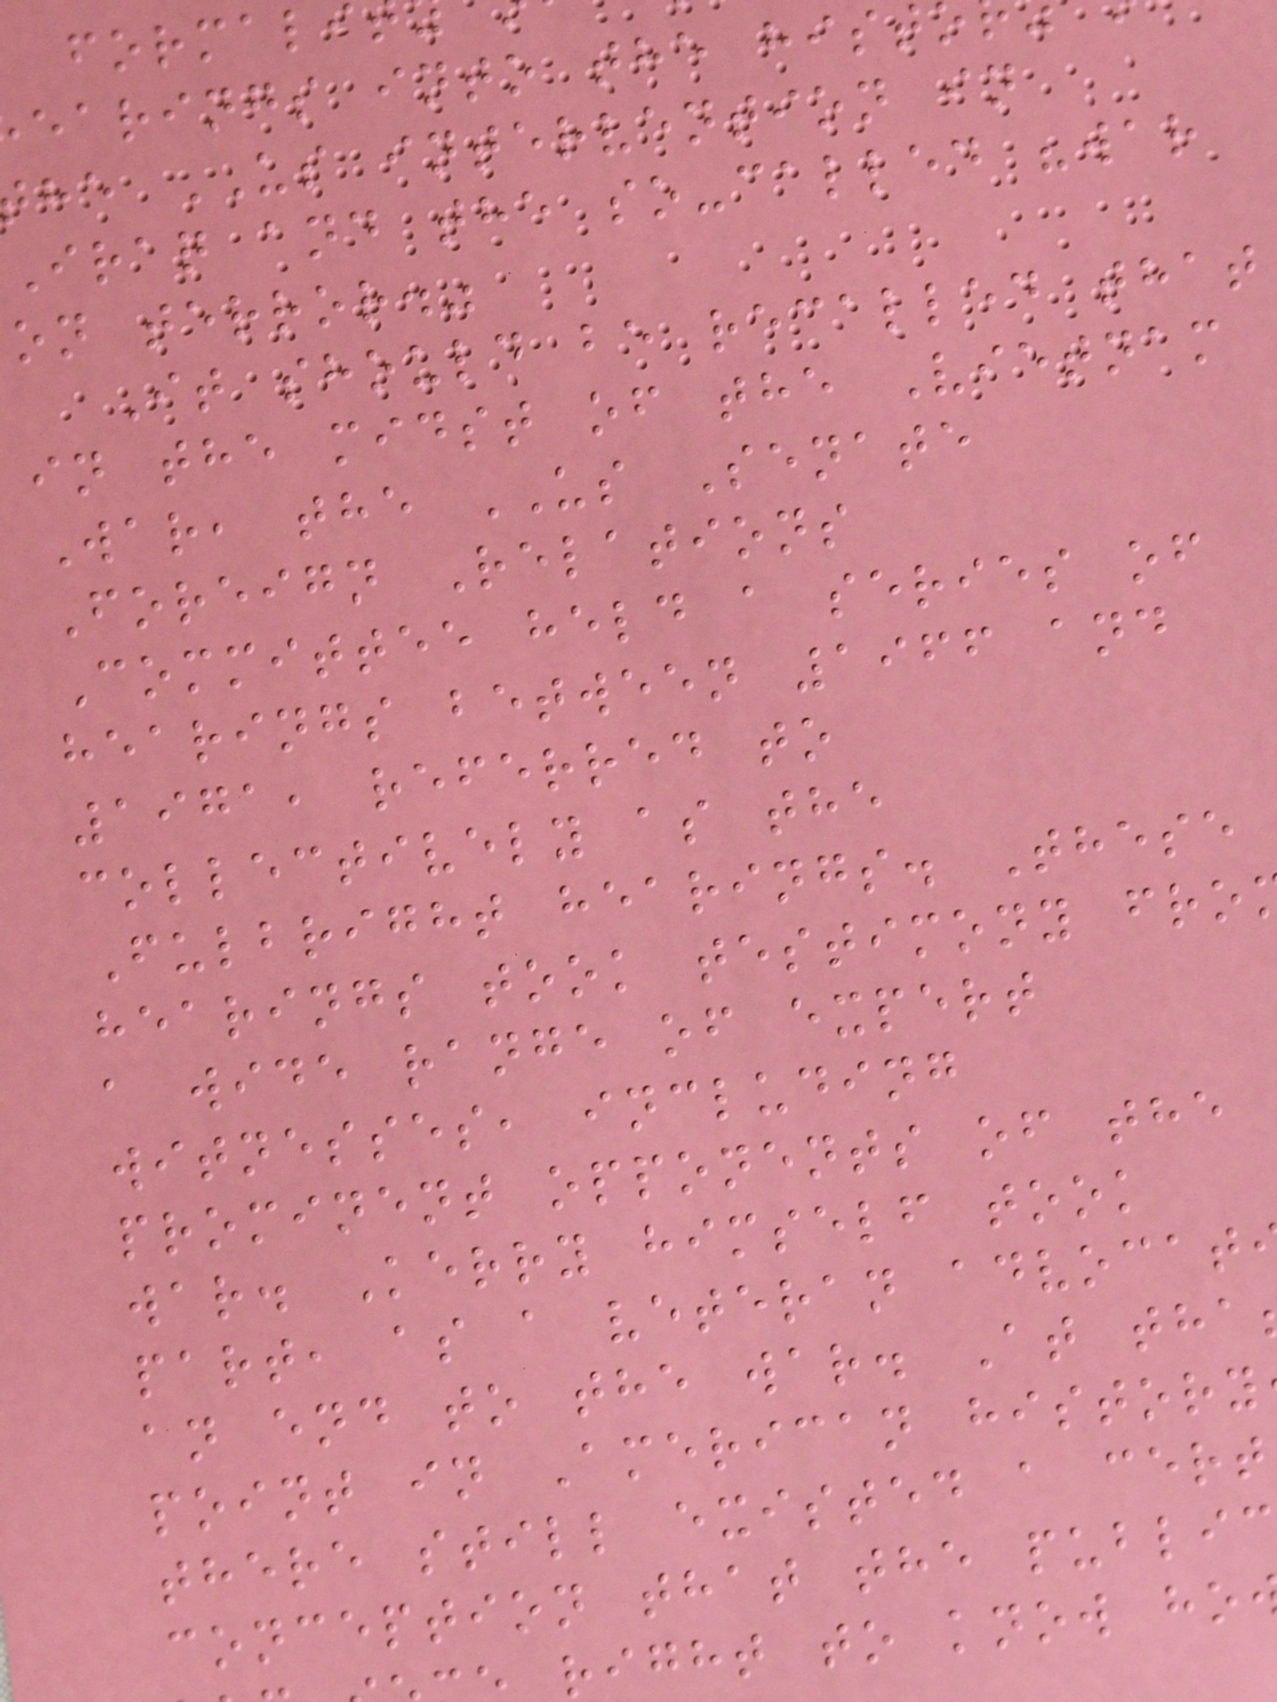formali
earings into the hist
he US intervention in
Iraq and the so-called "war
on terror."
It should be recalled that
in the midst of the Vietnam
War, the US Senate
Foreign Relations
Committee held a series of
hearings between 1966 and
1971, referred to
collectively as the
Fulbright hearings. These
hearings took testimony fro
a wide range of expert
witnesses, including
prominent opponents of the
war. Kerry himself took
part, as a veteran advocat
an end to the war. At tha
point in American history
there still existed a cert
conception that the public
right to know ho
